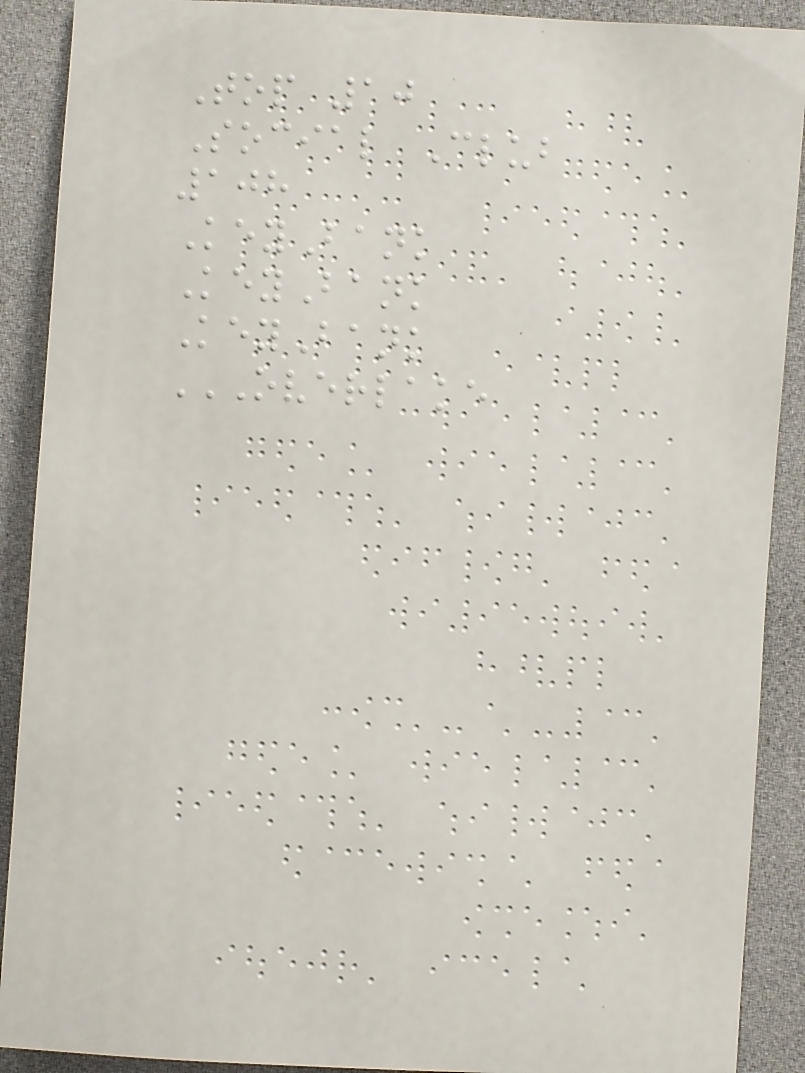Top 10
Social Club
108
KeyBank
KeyBank
KeyBank
OVERLAKE
